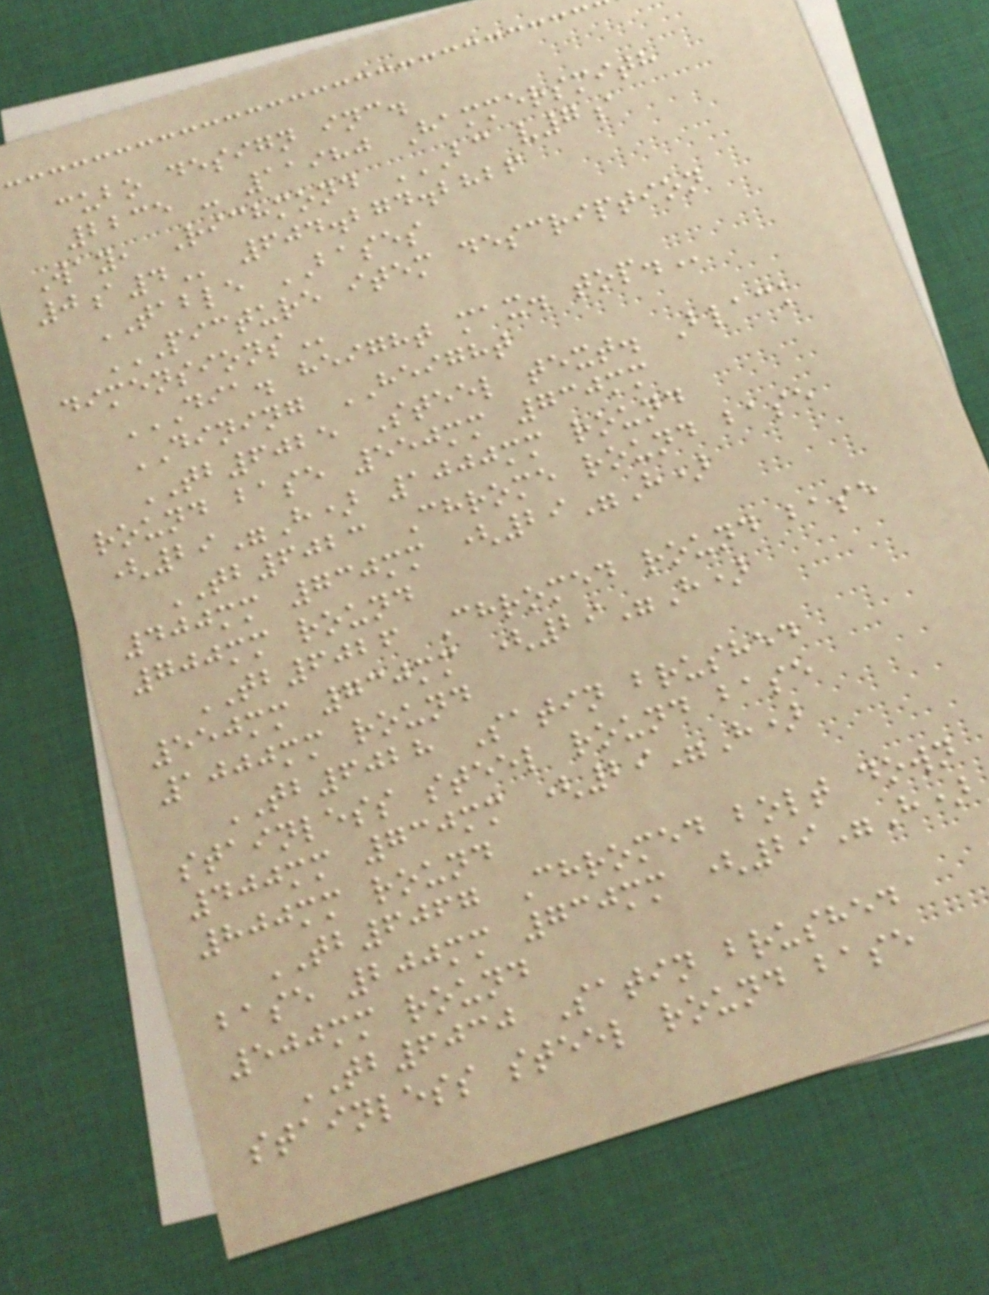cubo design inc.
2235 - 11980 Hammersmith
Way, Richmond BC V7A
0A4 604.274.2826
TABLE BASES
PICTURE ITEM DESCRIPTION
DIMENSIONS
DIA. HEIGHT MAX. TOP.
DINING HEIGHT
TB6025 Steel text. Black
round base 550mm 730mm
(29"H) 1000mm round
TB6023 Chrome round base
400mm 730mm (29"H)
700mm round
TB6026 Chromed round base
550mm 730mm (29"H)
1000mm round
TB6028 Satin brushed
stainless steel round base
400mm 730mm (29"H)
800mm round
TB6067 Chromed bolt down
base 200mm 730mm (29"H)
500mm round
TB6030 Satin brushed
stainless steel round base
